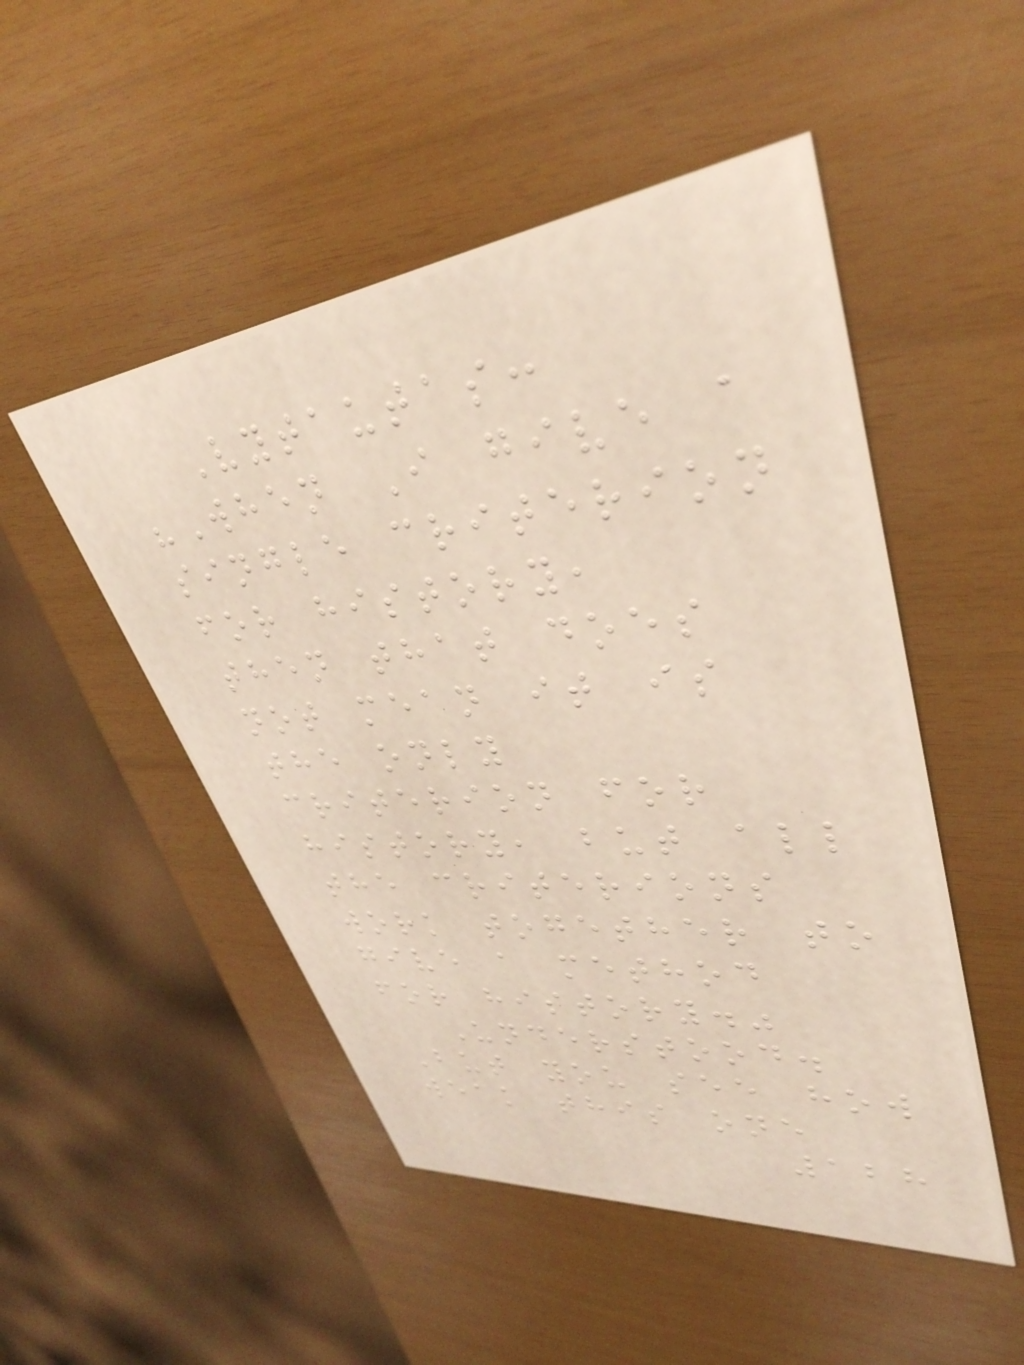Vytautas:
"When I give a
single criterion
for history,
then that does
not mean it is
the only
criterion for
history, but all
the criterions
work together to
give a method
for history."
Understood.
But you see how
weak this one
128
